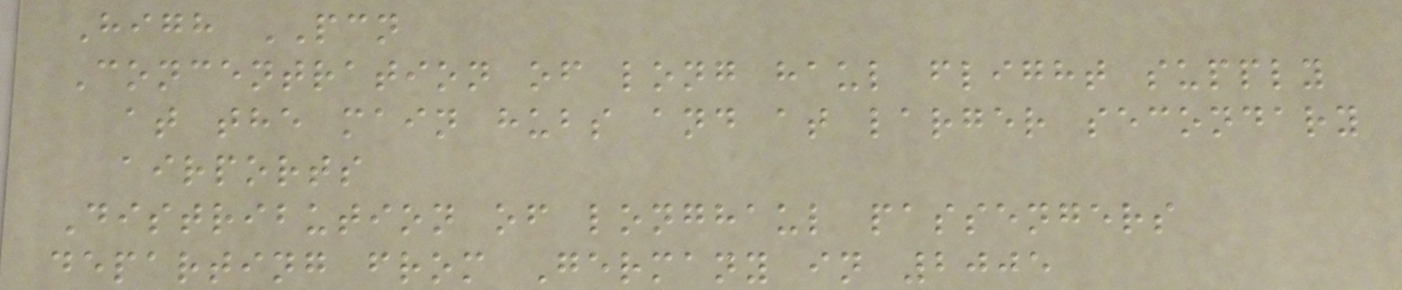High PCN
Concentration of long haul flight supply
at the main hubs and at larger secondary
airports
Distribution of longhaul passengers
departing from Germany in 2005
